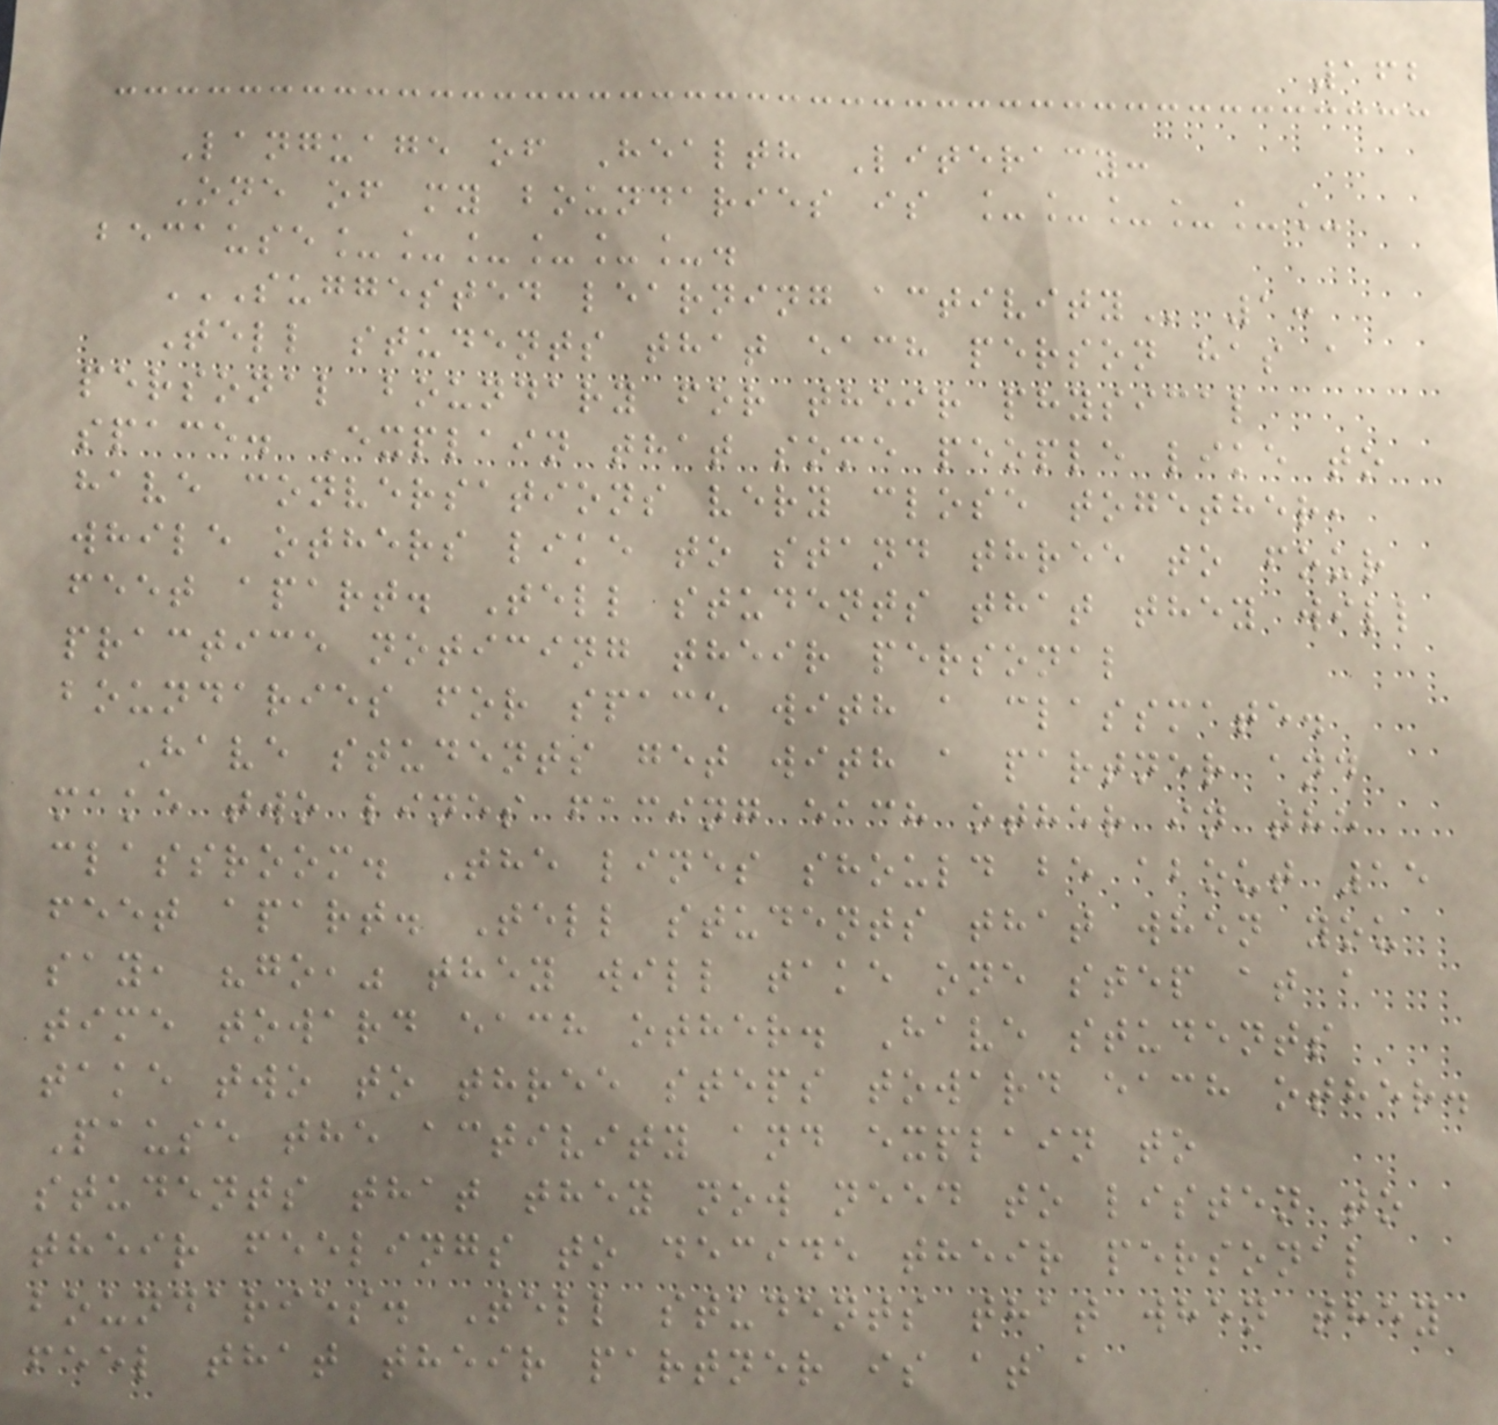162
Language of Health Literacy:
One of my boundaries is ______
because______.
SUGGESTED LEARNING ACTIVITY 1:
Tell students that each person has a
personal boundary for their physical
space. Explain that some people like to
have conversations very close together,
while others like to stand three to four
feet apart. Tell students that they will
practice noticing their personal
boundaries for space with a classmate.
Have students get with a partner and
make two lines facing each other in the
classroom. The lines should be about 15
feet apart. Tell students that when you
say, "go," they will take one step at a
time toward each other. Have students
take two to three steps toward each other.
Pause the activity and explain to
students that they now need to listen to
their feelings to decide their personal
boundaries. Tell students that when they
feel that their partner is at a
